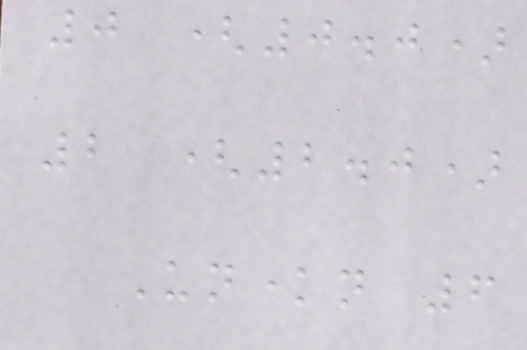0 (0.0)
2 (2.0)
Unknown 6
